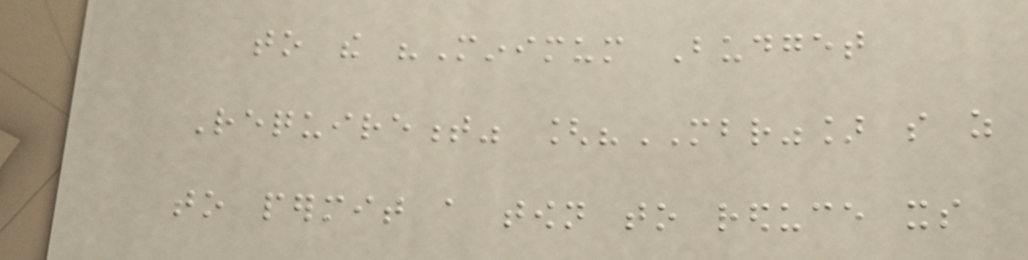to the "Minimum Budget
Requirement" ["MBR"] so as
to permit a town to reduce its
